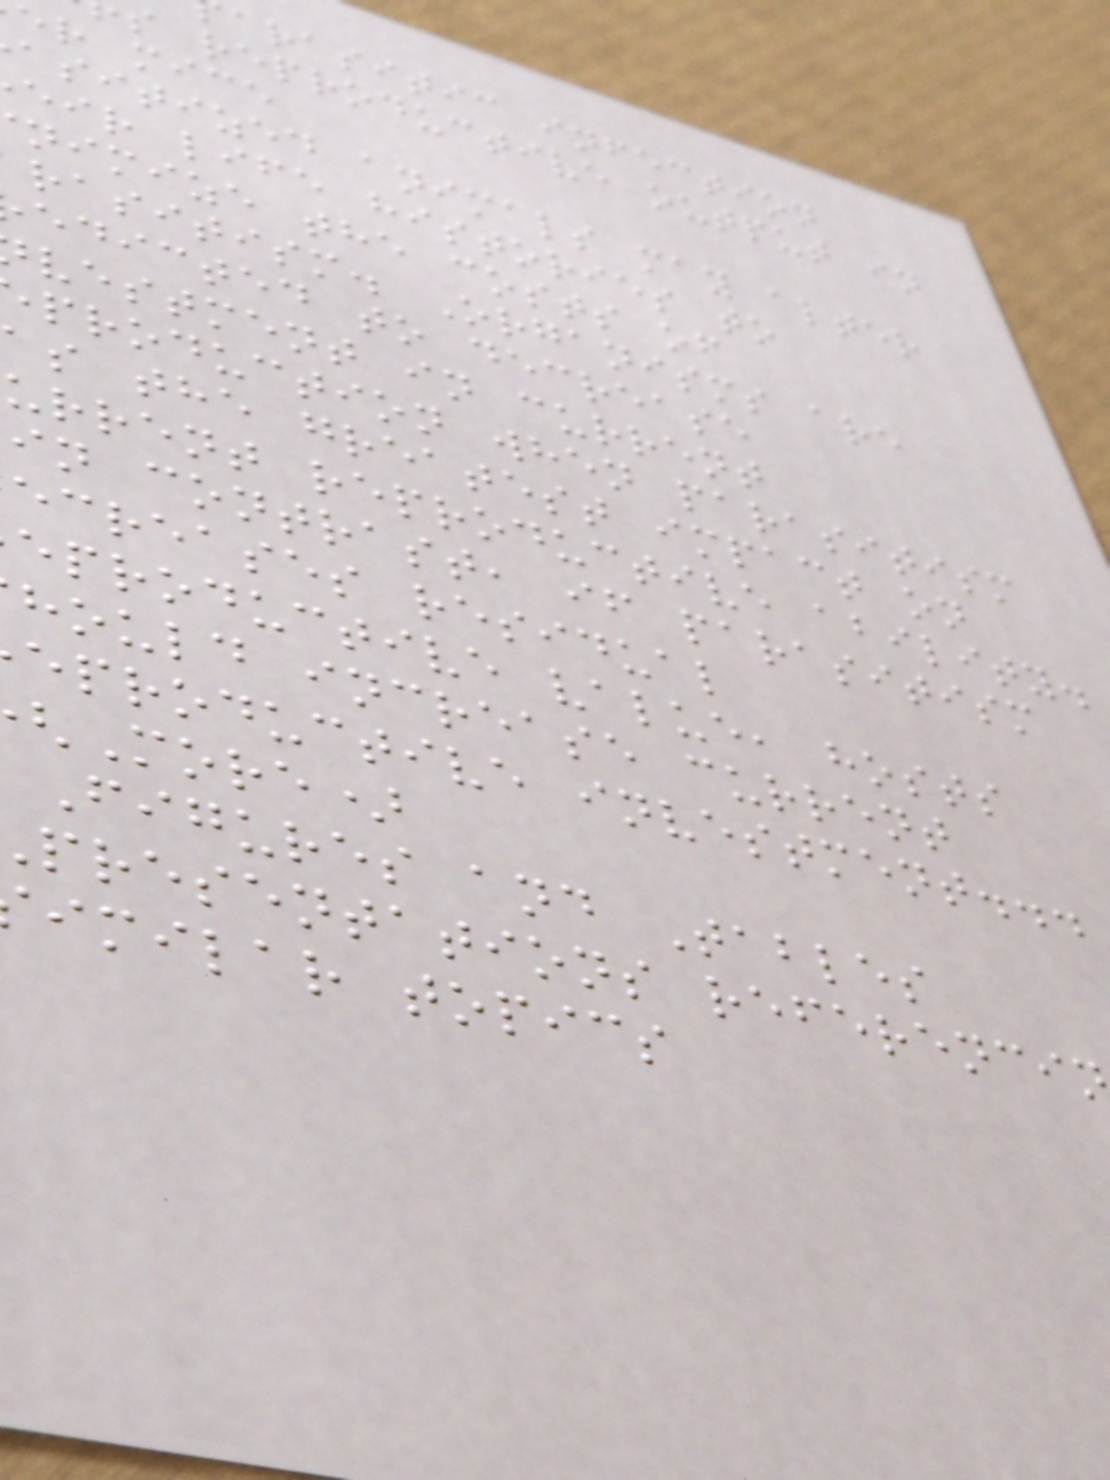arasitic infection
s reproductive output in
er mice
asitized animals may alter
eir life histories to
nimize the costs of
rasitism. Organisms are
edicted to decrease
vestment in current
production when parasitism
as the greatest impact on
urrent reproductive ability.
in contrast, if parasitism
ecreases residual
eproductive value, hosts
hould increase current
eproductive investment...
More)
Figures and Tables
presentations referenci
imilar topics
